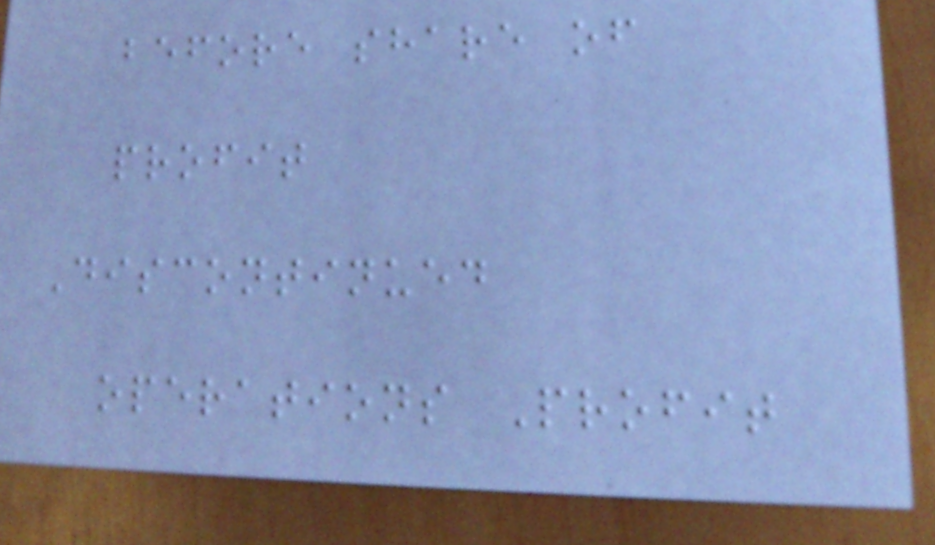before share of
profit
Discontinued
operations Profit
